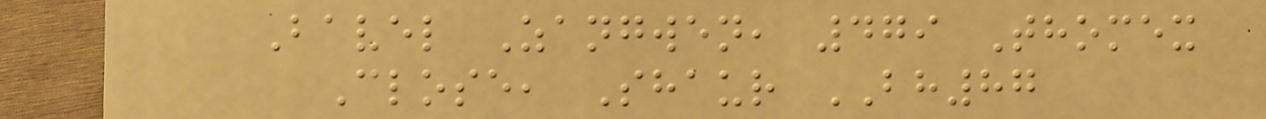Bavel Zangwen, 479 Thomex
Close, Shaur BH87
